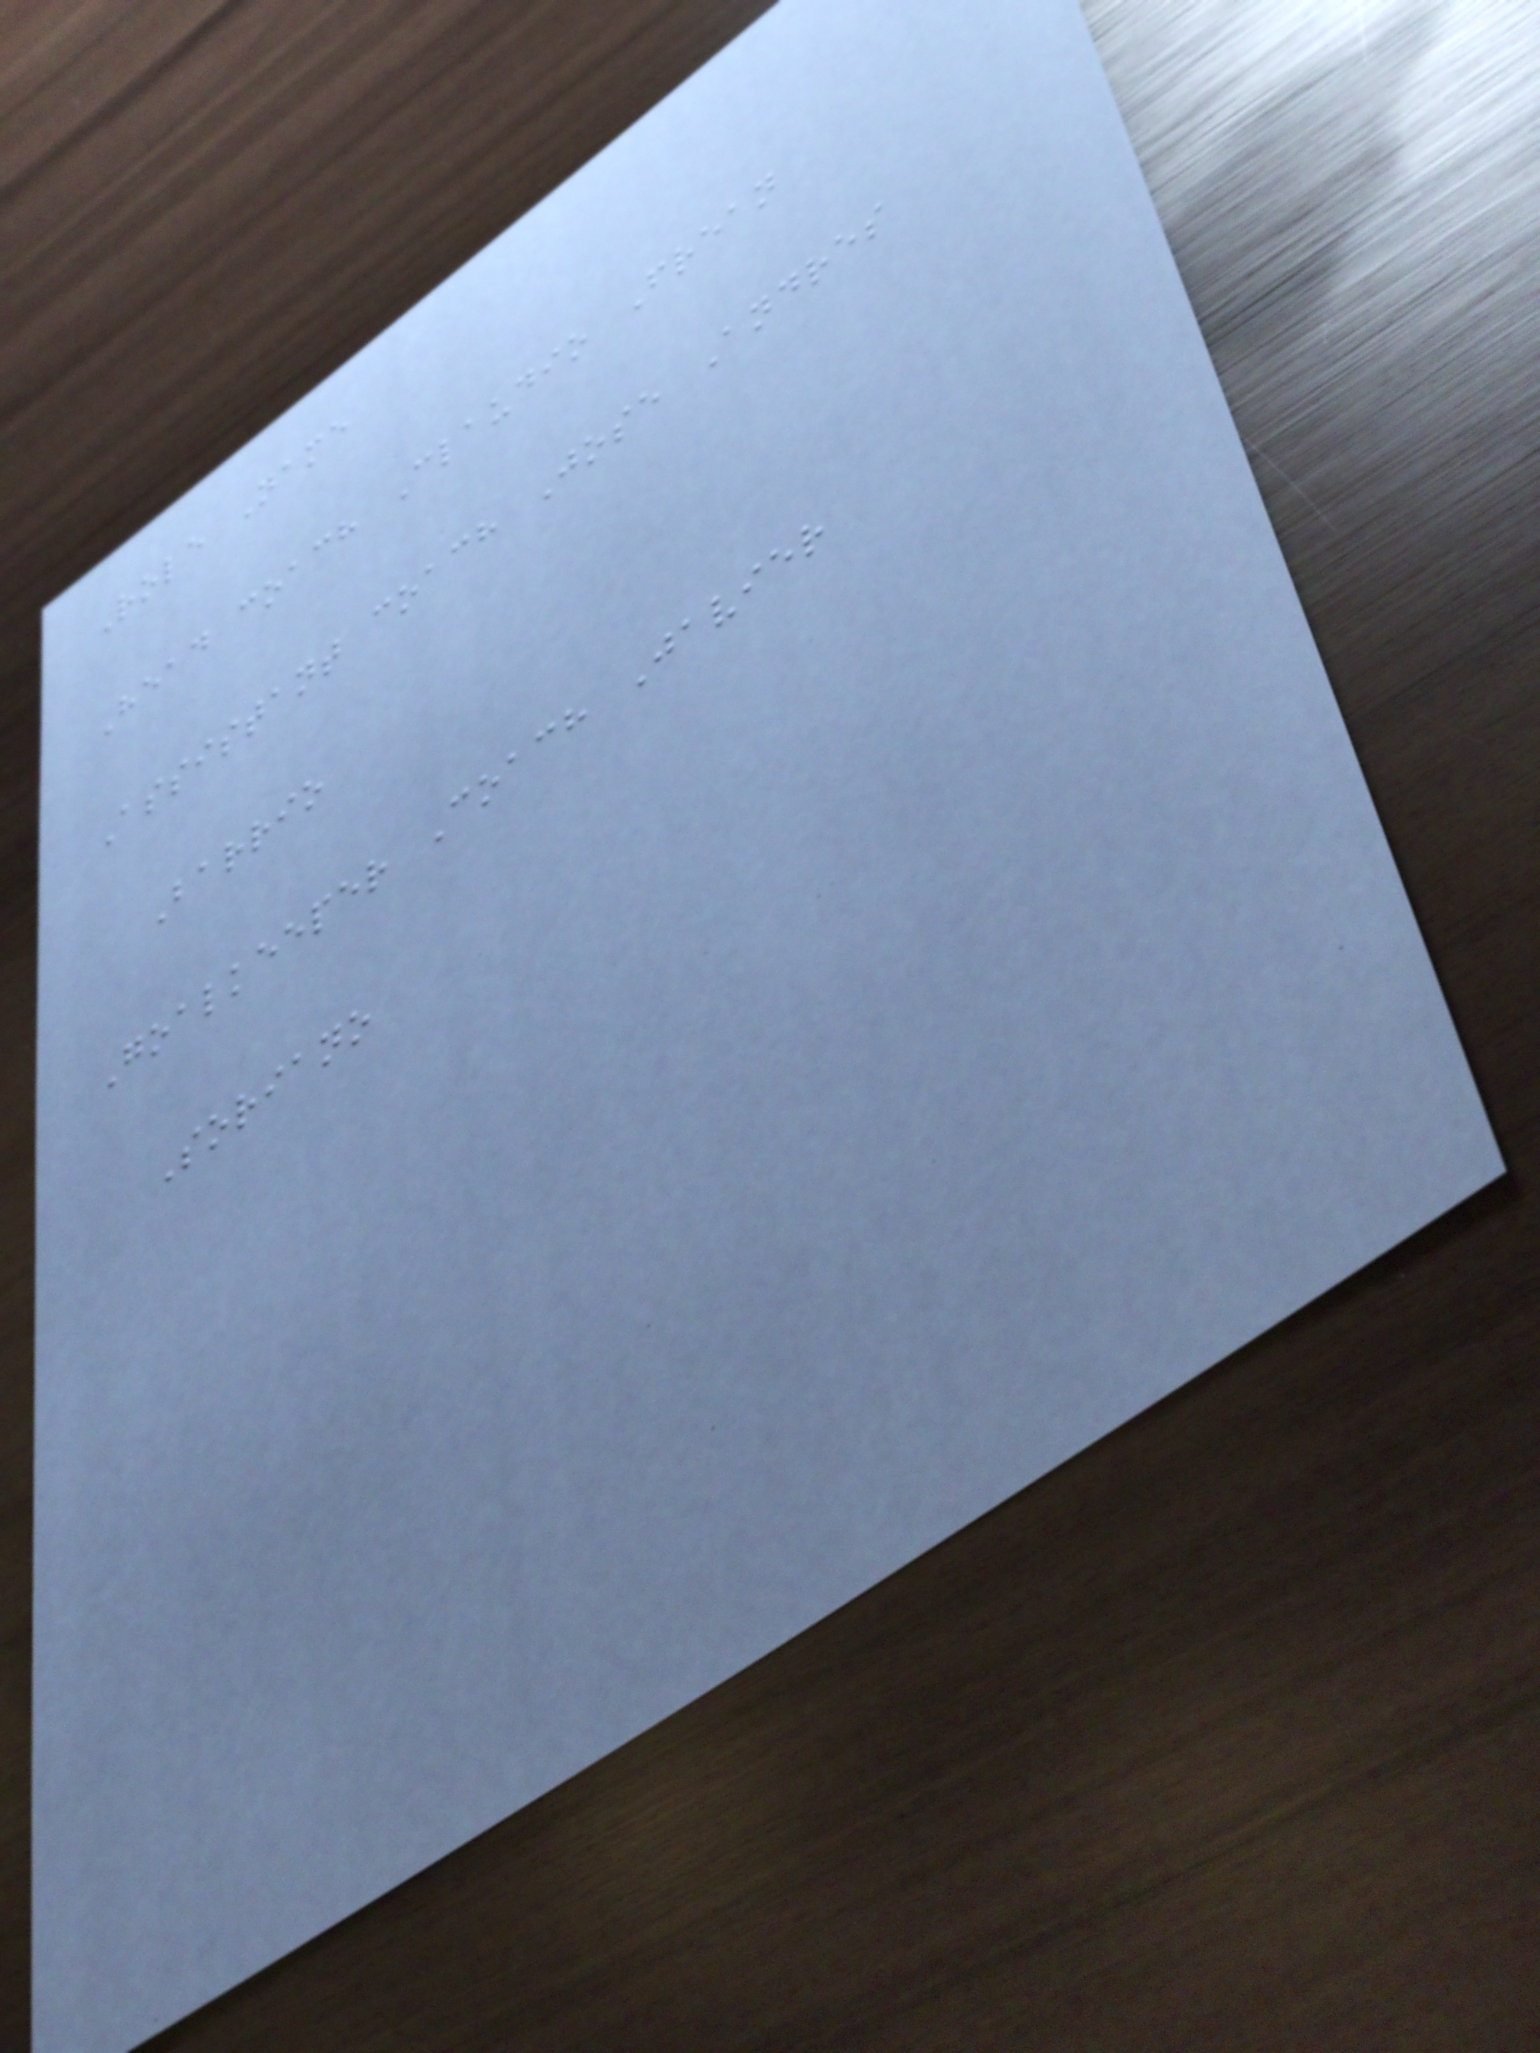Role Name
Head coach Claudio Frean
Assistant coach Jose Andres
Barrio
Goalkeeper Coach Javier
Soriano
